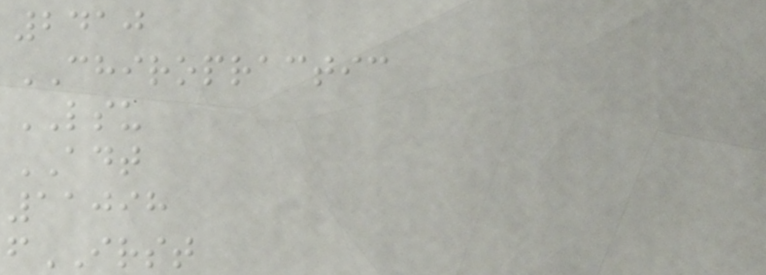2410
CHIROPRACTIC
LSU
ADT
11098
fIRST
